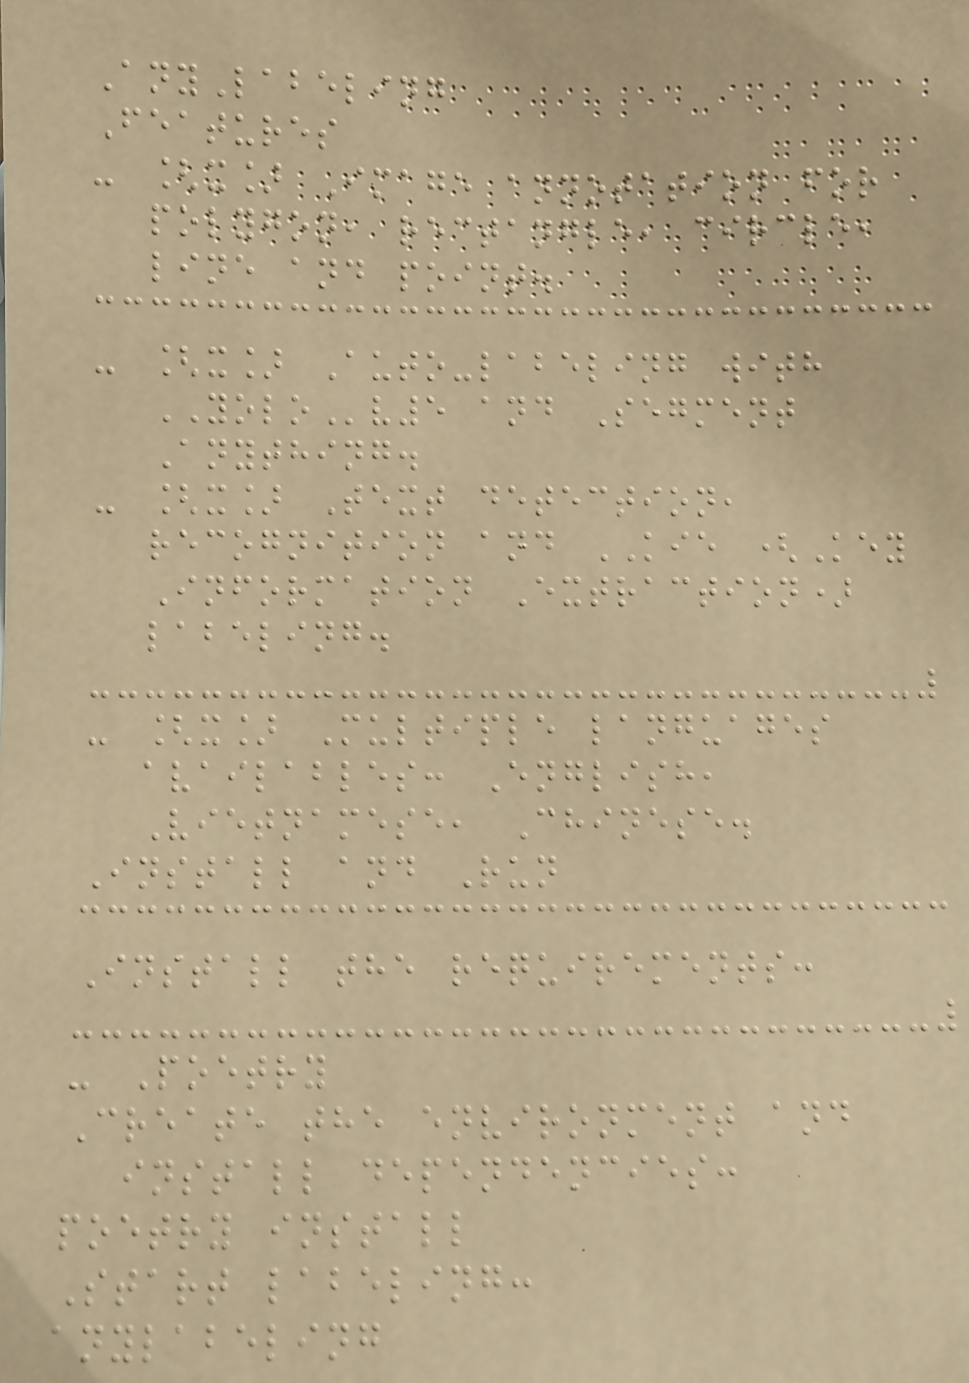AnyLabeling
Features
- [x] Image annotation for
polygon, rectangle, circle,
line and point.
- [x] Auto-labeling with
YOLOv5 and Segment
Anything.
- [x] Text detection,
recognition and KIE (Key
Information Extraction)
labeling.
- [x] Multiple languages
availables: English,
Vietnamese, Chinese.
Install and Run
Install the requirements:
- Poetry
Create the environment and
install dependencies:
poetry install
Start labeling:
anylabeling
